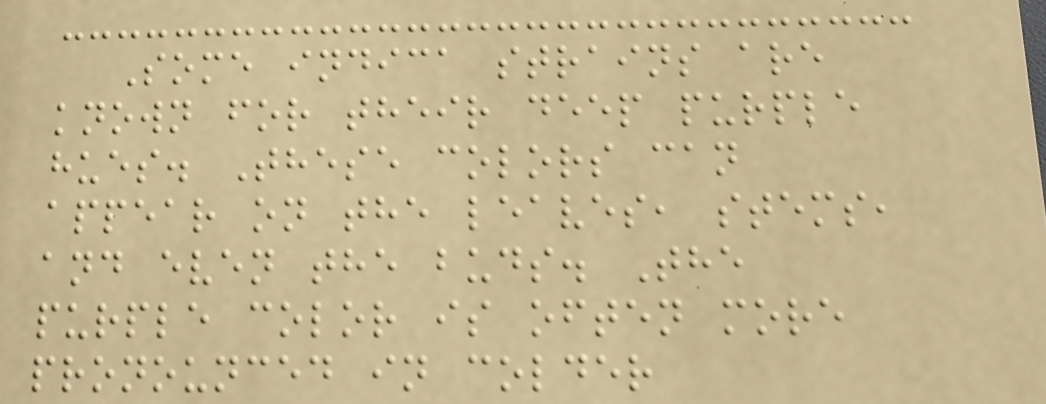Some indica strains are
known for their deep purple
hues. These colors can
appear on the leaves, stems,
and even the buds. The
purple color is often more
pronounced in colder
